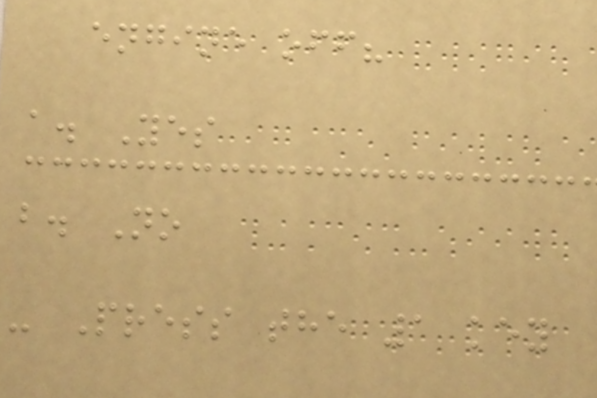engine off?
a. Yes
b. No
- Press the 1 key
